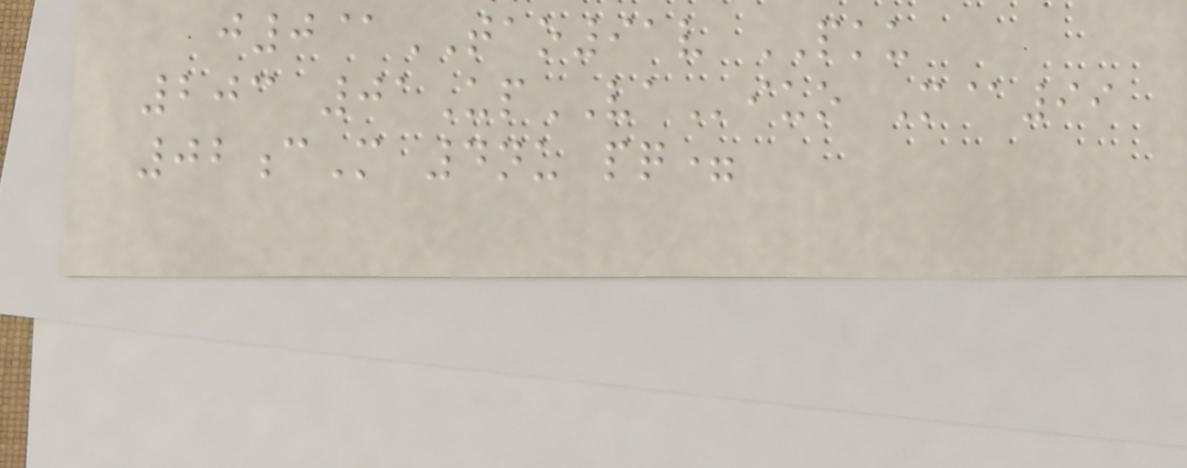j0@TAO91v PKU
203 01UpVAiuo M@99
02cM 4nu pq=
